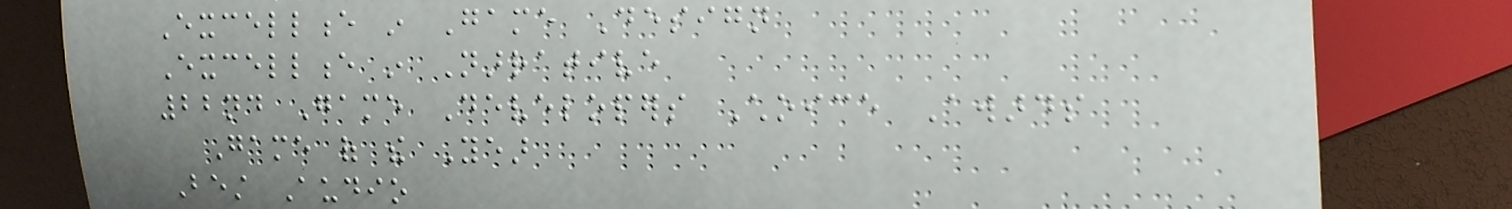Excellence in Game Design
Excellence in Narrative
22nd Game Developers Choice Awards
Game of the Year
Best Audio
